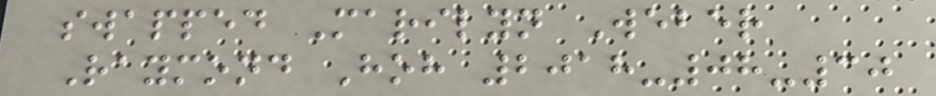swapped Marilyn Weber
Raymond Hoh 2018-08-30
